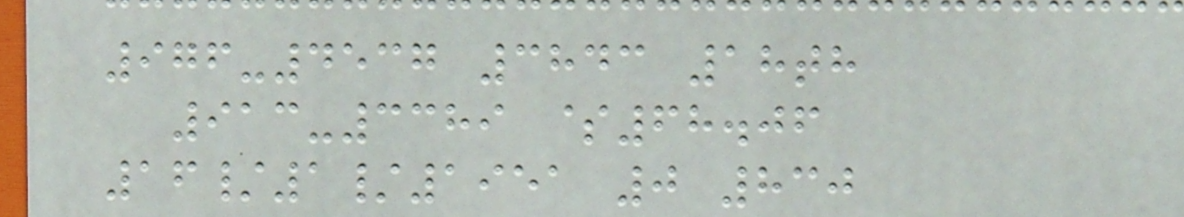976-4537 3843 18th
913-3389 $68.06
16/1/1951 0 830
